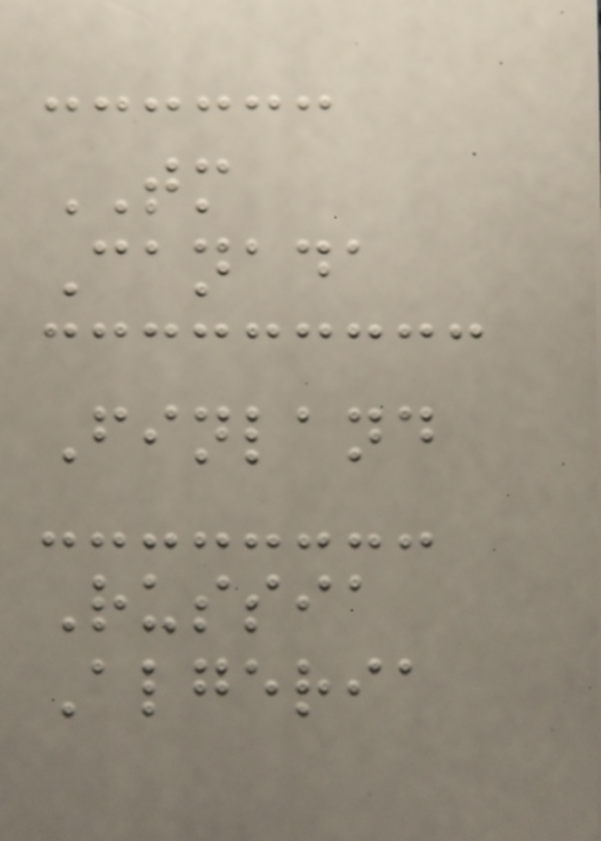TM
Canada
Finland
Russia
Algeria
